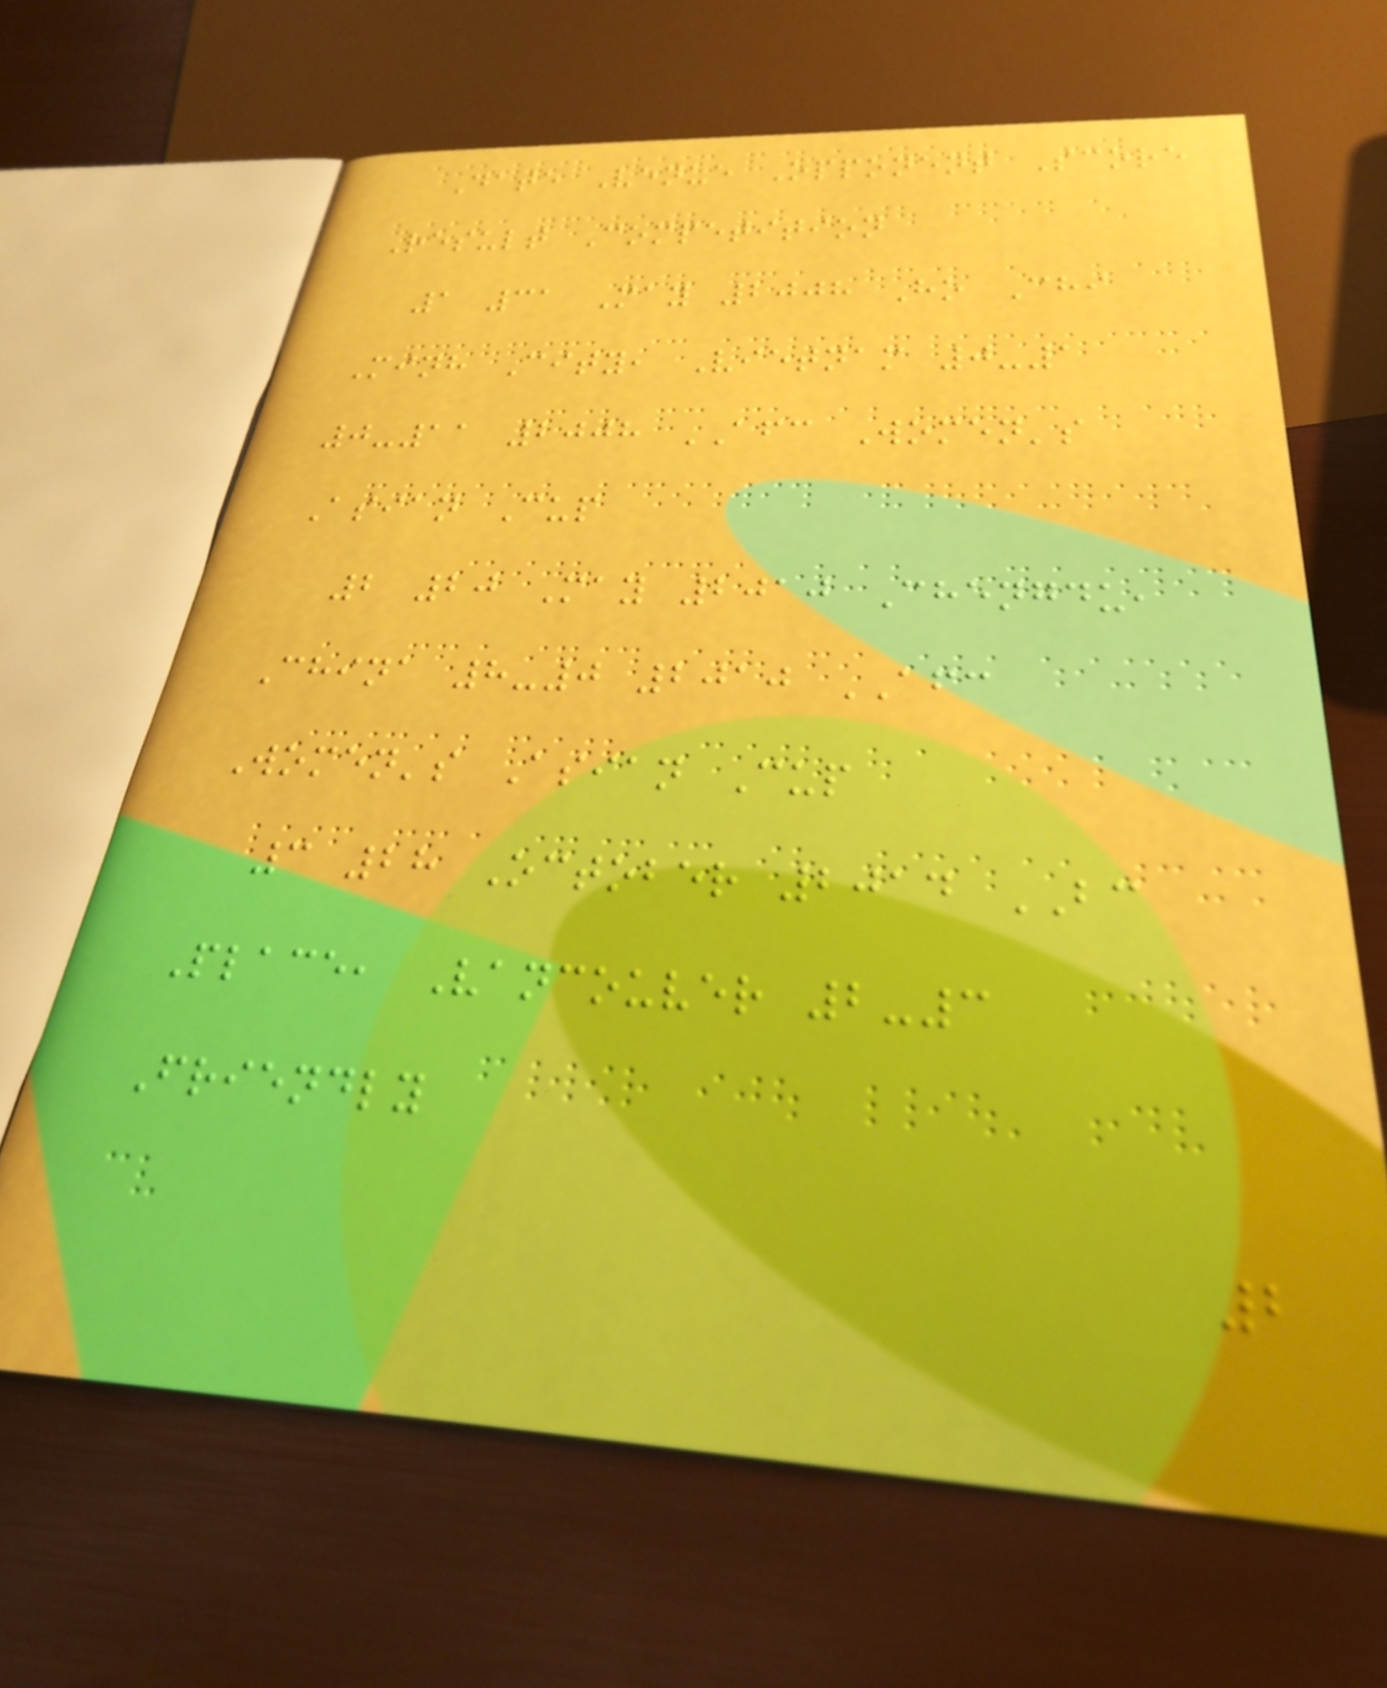Date Venue Opponent Score
Result Competition
1 31 May 2008 Ho Chi
Minh City, Vietnam 0-1
0-11 2008 AFC Women's
Asian Cup
2 20 May 2010 Chengdu,
China 8-0 2010 AFC
Women's Asian Cup
3 28 October 2014 BC
Place, Vancouver 2-3
Friendly
2
